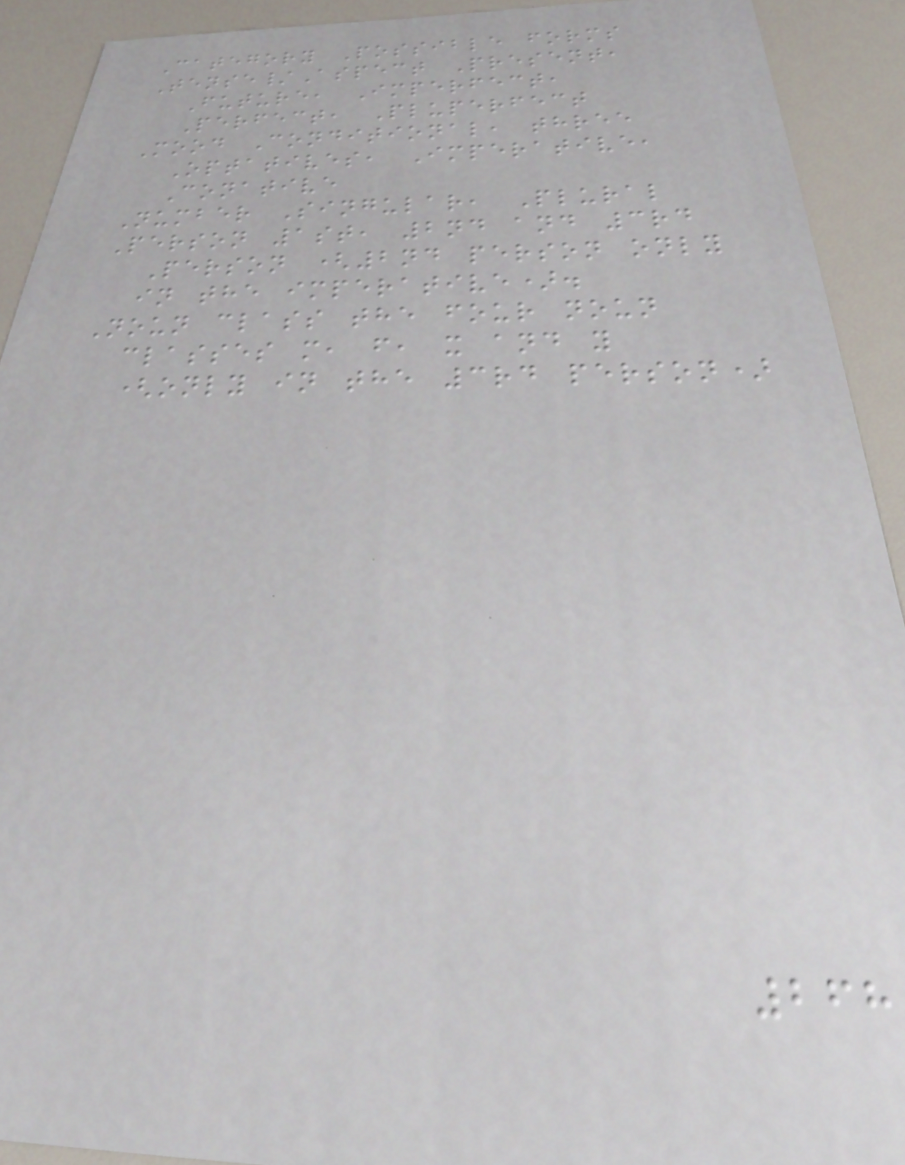Category Possible forms
Tense/Aspect Present,
Future, Imperfect,
Perfect, Pluperfect
Mood Conditional, three
Optatives, Imperative,
Conative
Number Singular, Plural
Person 1st, 2nd and 3rd
Person (2nd person only
in the imperative).
Noun class the four noun
classes m, f, x and y
(only in the 3rd person)
268
